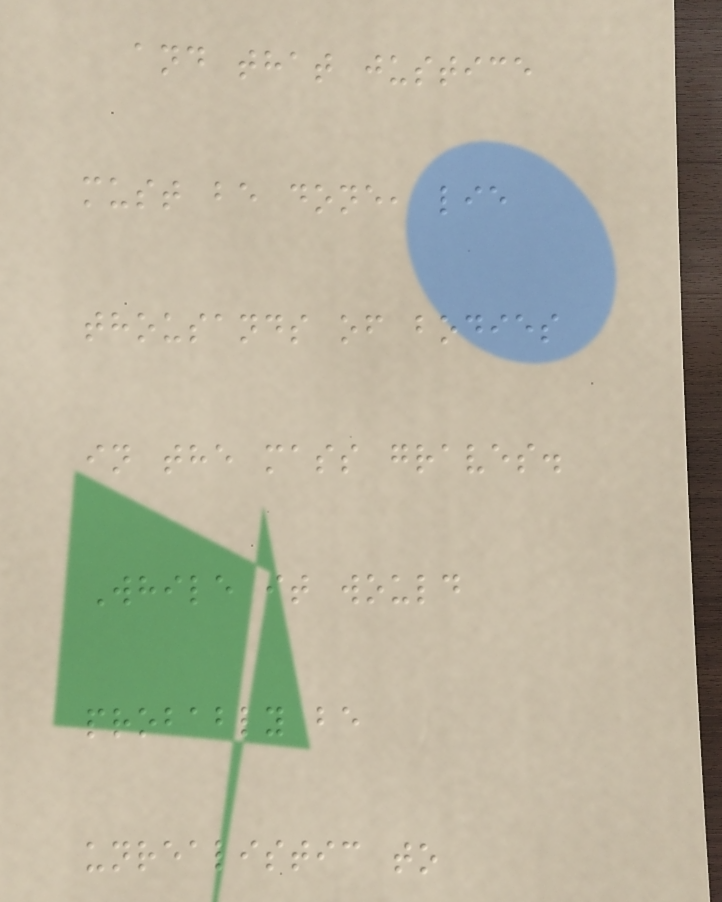and that justice
must be done, lie
thousands of bodies
in the mass graves.
While it would
probably be
unrealistic to
